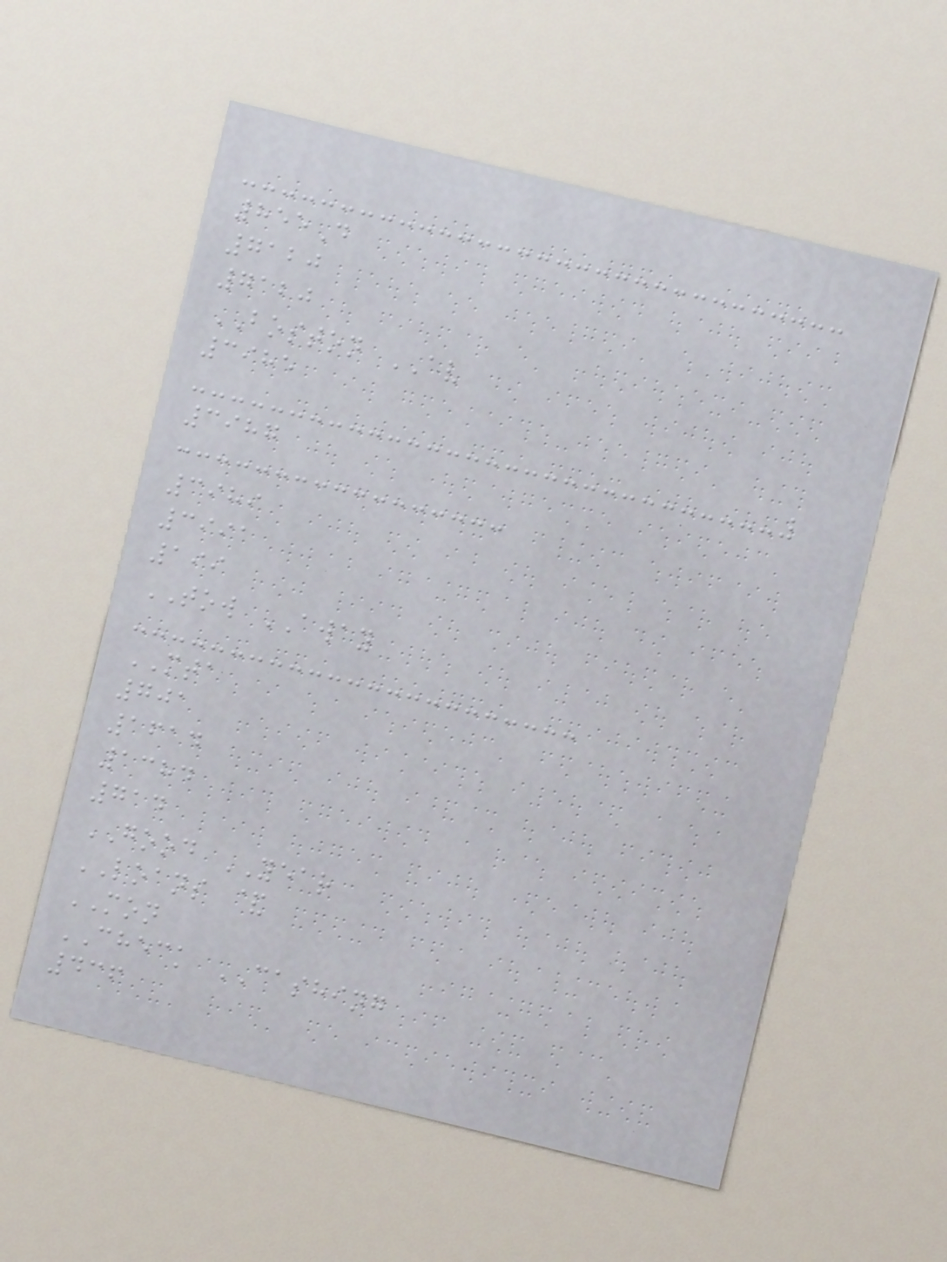855D
7120
7120
BOSTON AV
3985
3987
3989
3991
199
TOW AWAY
MTA
701
1614
1384
714
GOOD YEAR
LOANS &
MON
CHECK CASHING
436
